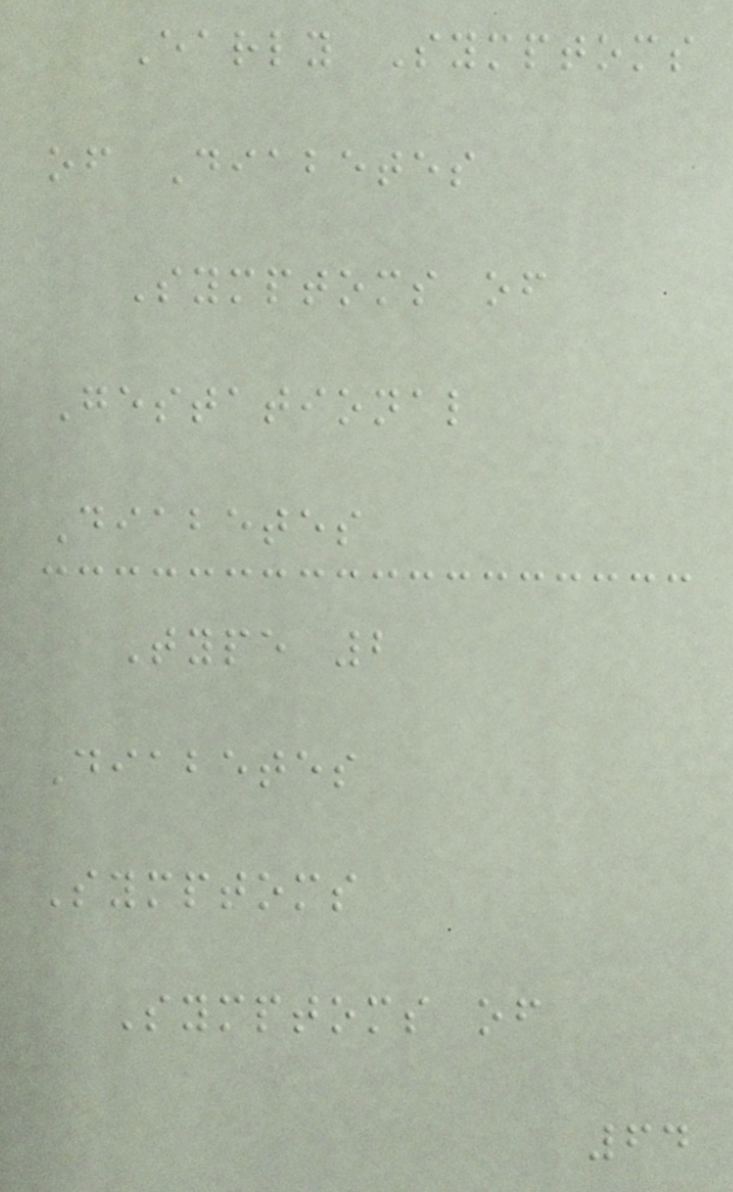Early Symptoms
of Diabetes
Symptoms of
Gestational
Diabetes
Type 2
Diabetes
Symptoms
Symptoms of
64
